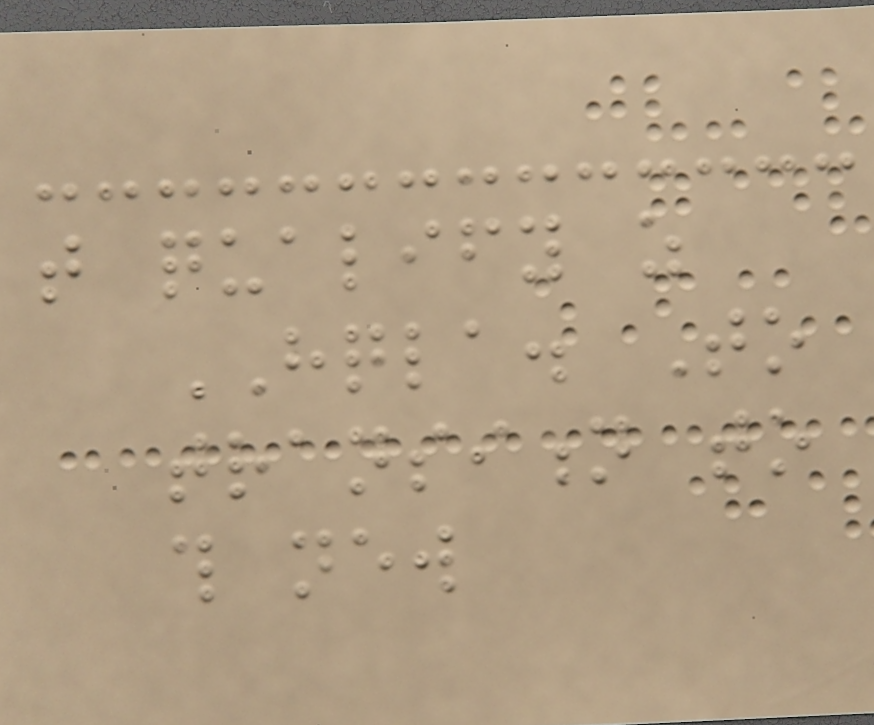that qualify as
HQLA. To
transition to
this new
